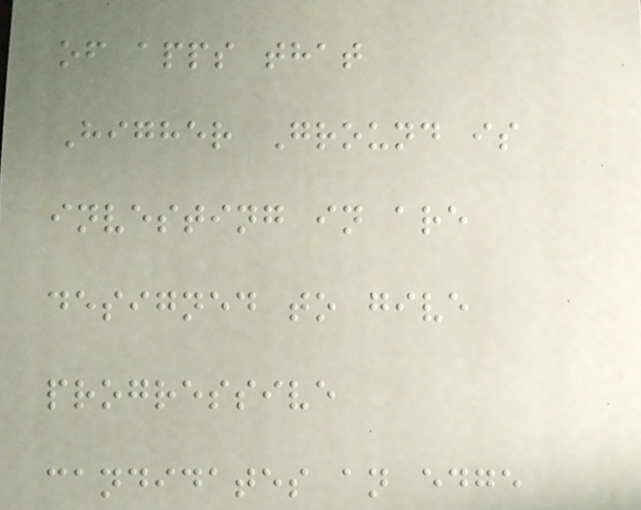of apps that
Higher Ground is
investing in are
designed to give
progressive
candidates an edge
